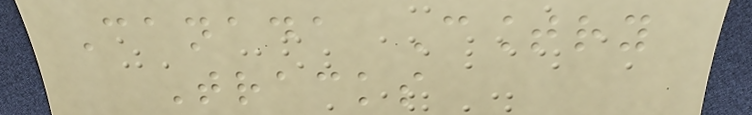Canada Country
Tracks
